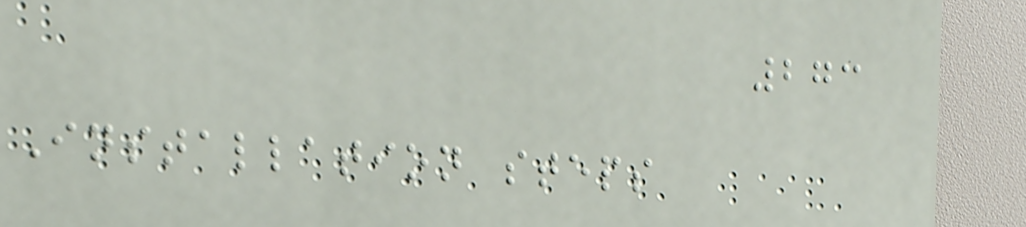273
Installation steps
